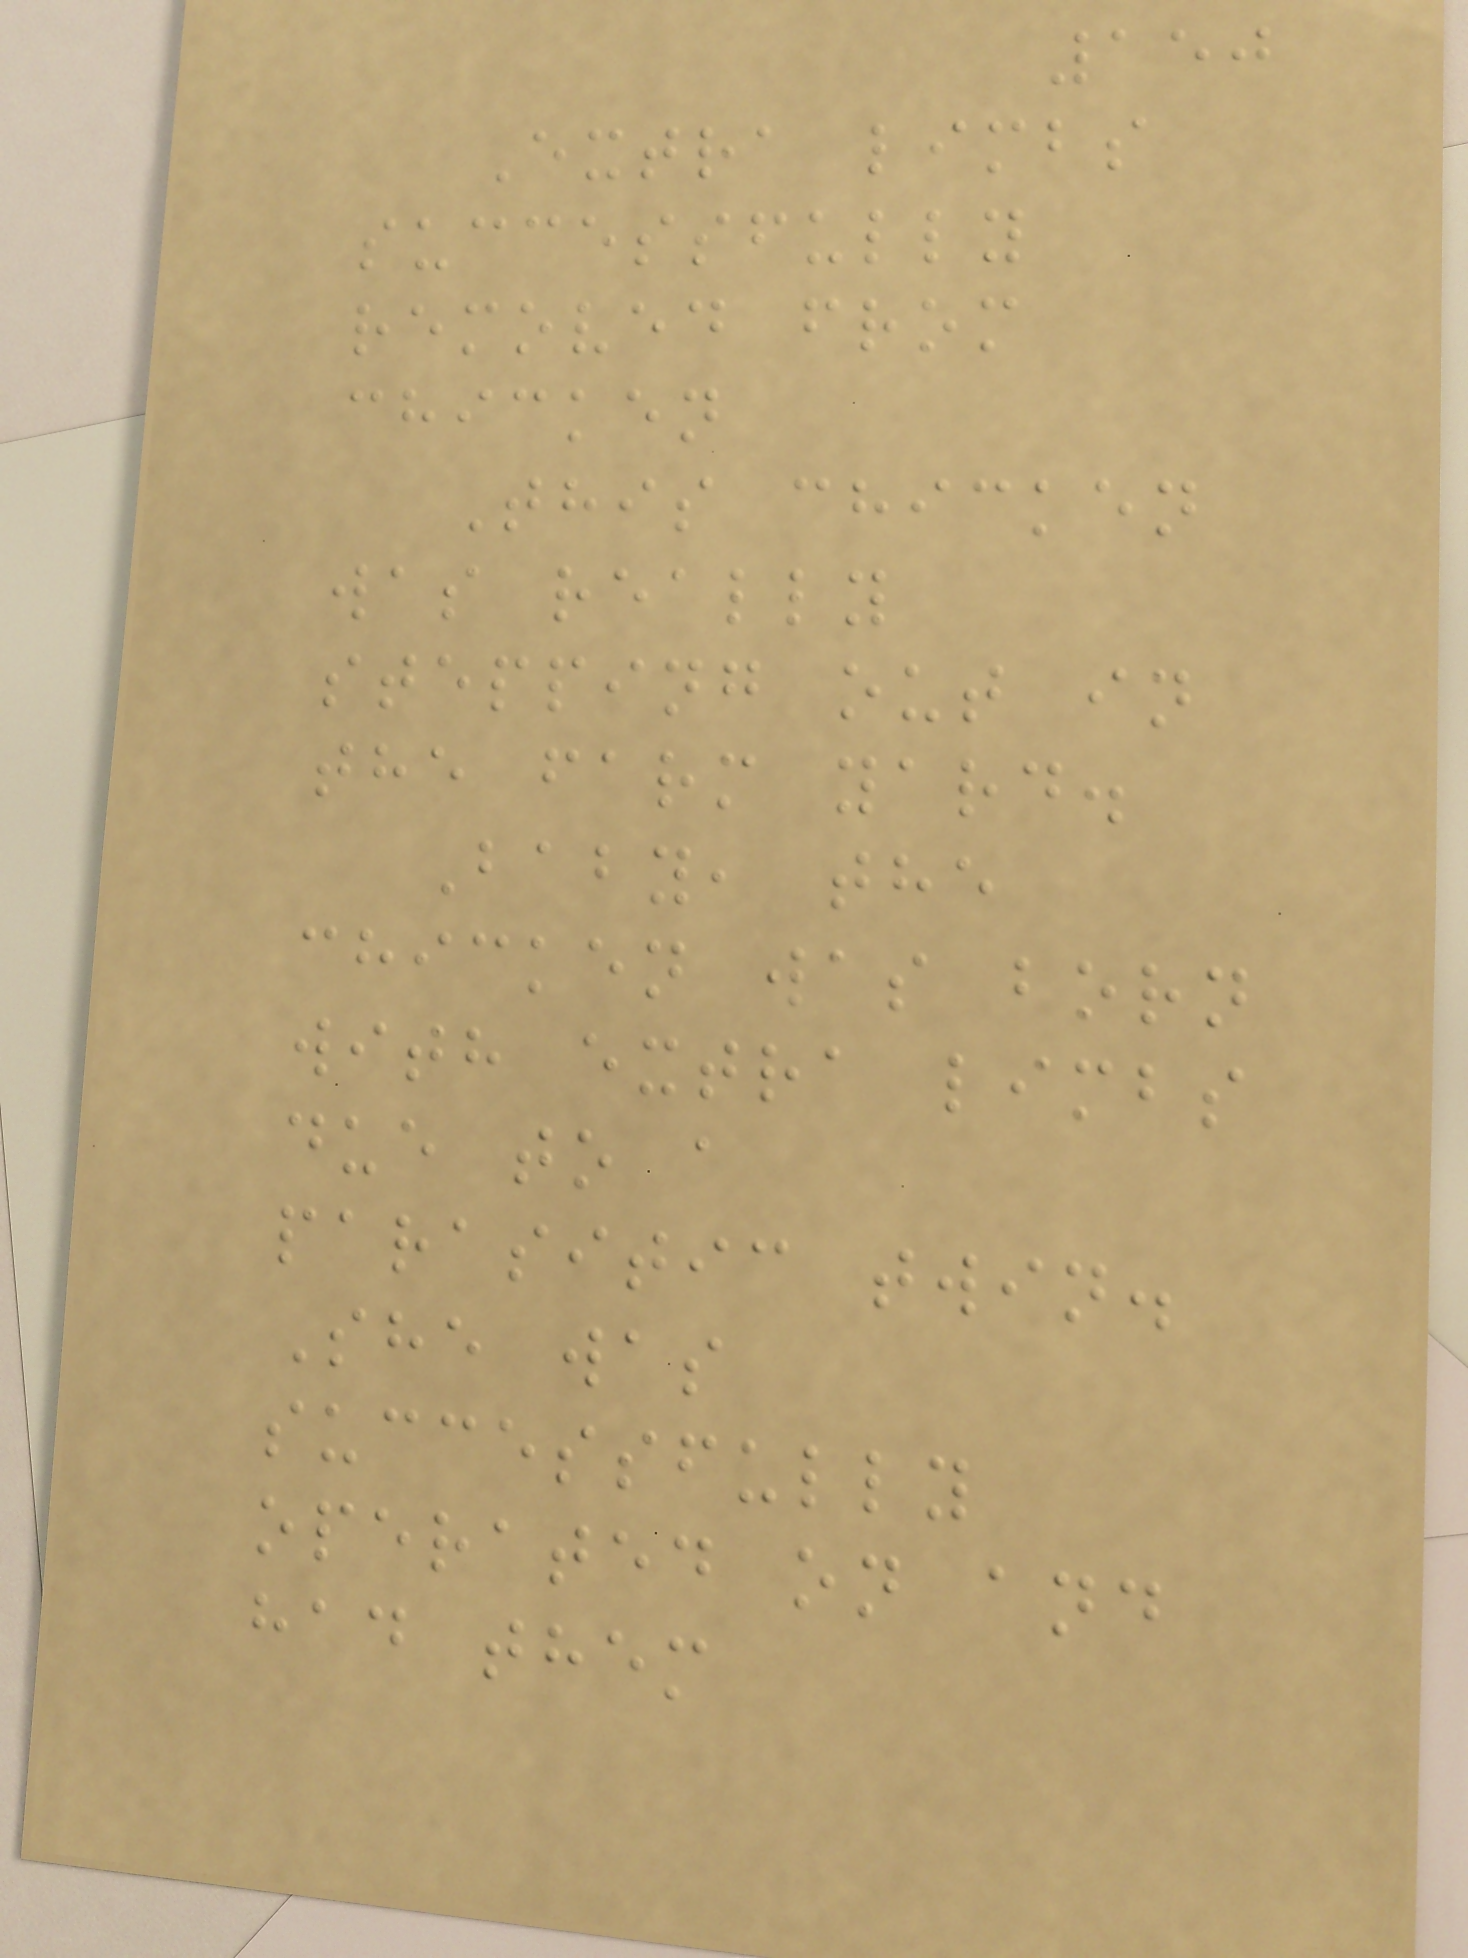150
Extra limbs
successfully
removed from
chicken
This chicken
was really
stepping out in
the farm yard.
Baby, the
chicken was born
with extra limbs
due to a
parasitic twin.
She was
successfully
operated on and
had them
